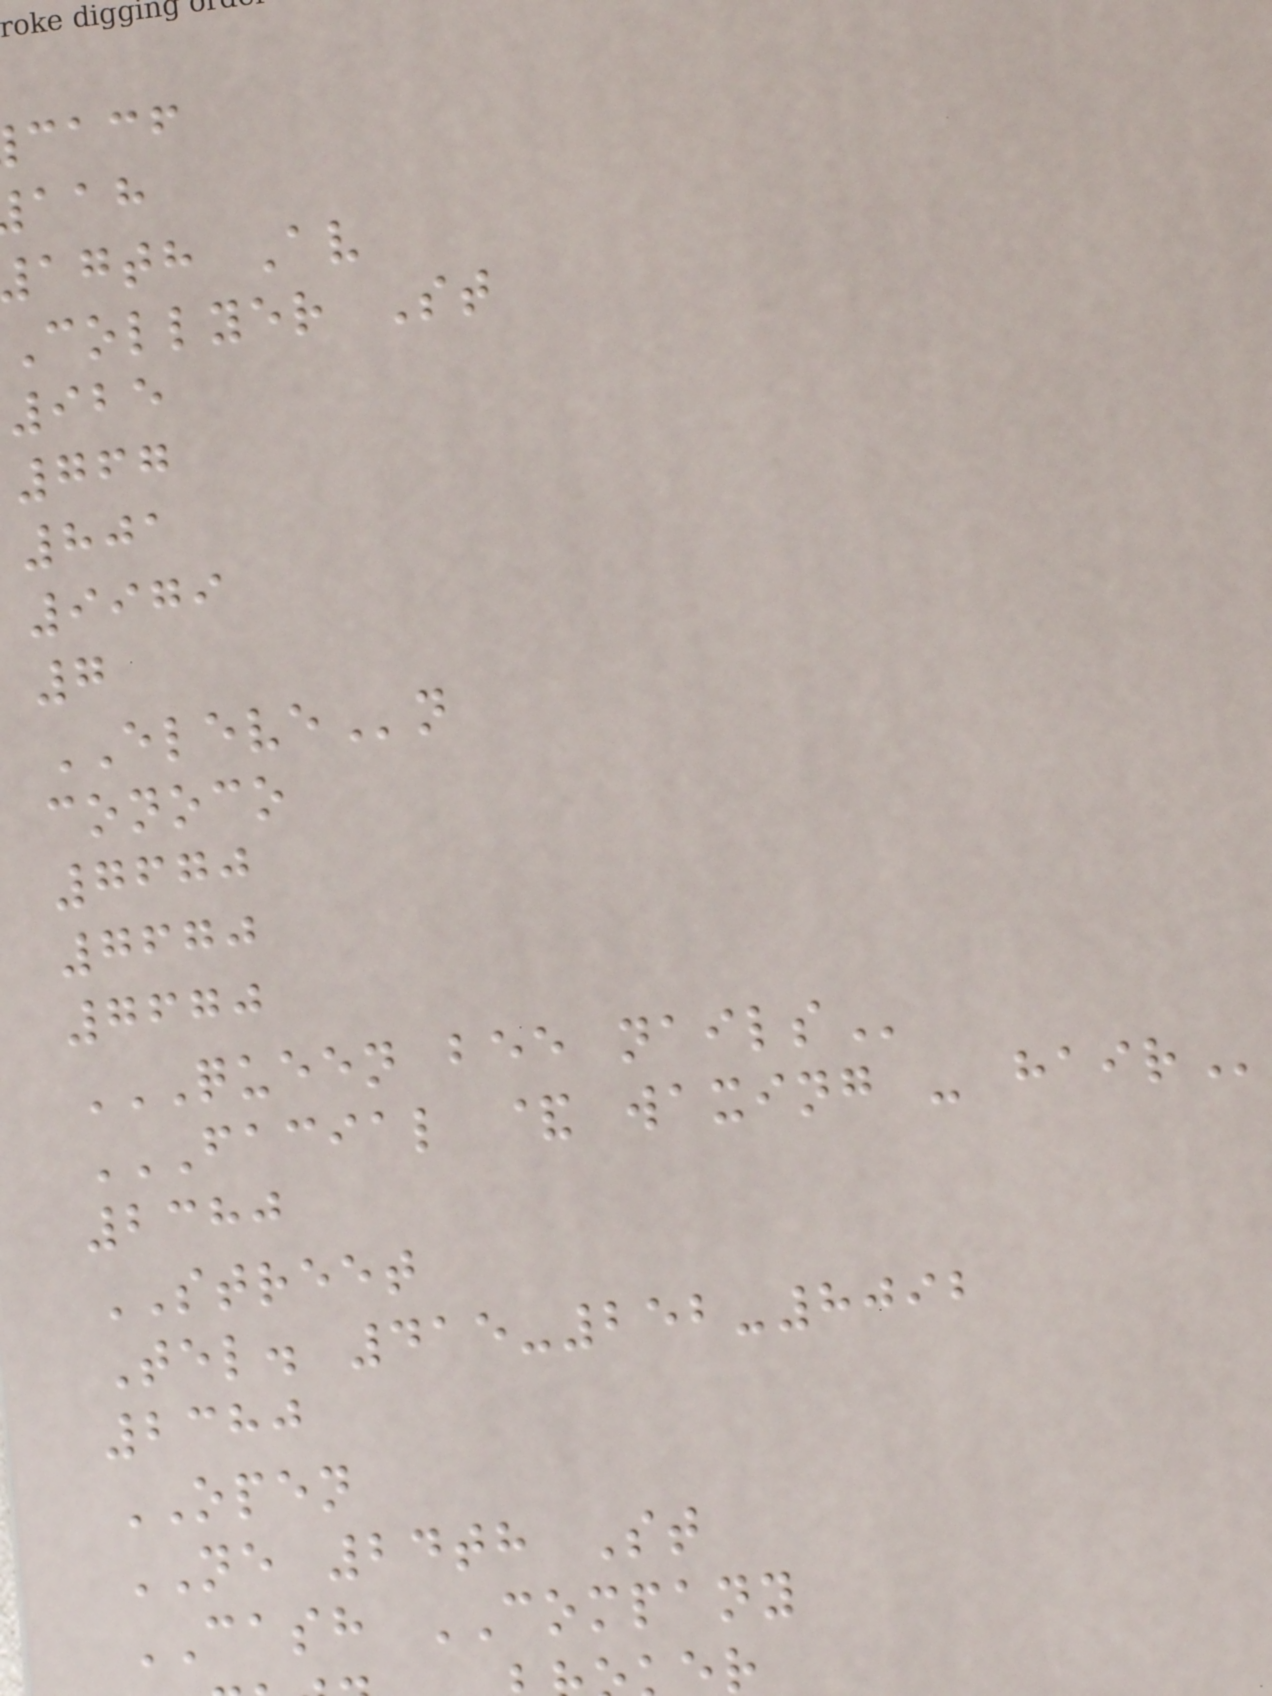cacf
agth Av
Collyer St
925
767
801
9979
7
ELEVEn
conoco
7670
7670
7670
QUEEN BEE NAILS
FACIAL & WAXING - HAIR
2380
STREET
Tel. 415-252-8092
2380
OPEN
NE 24th St
CASH COMPANY
